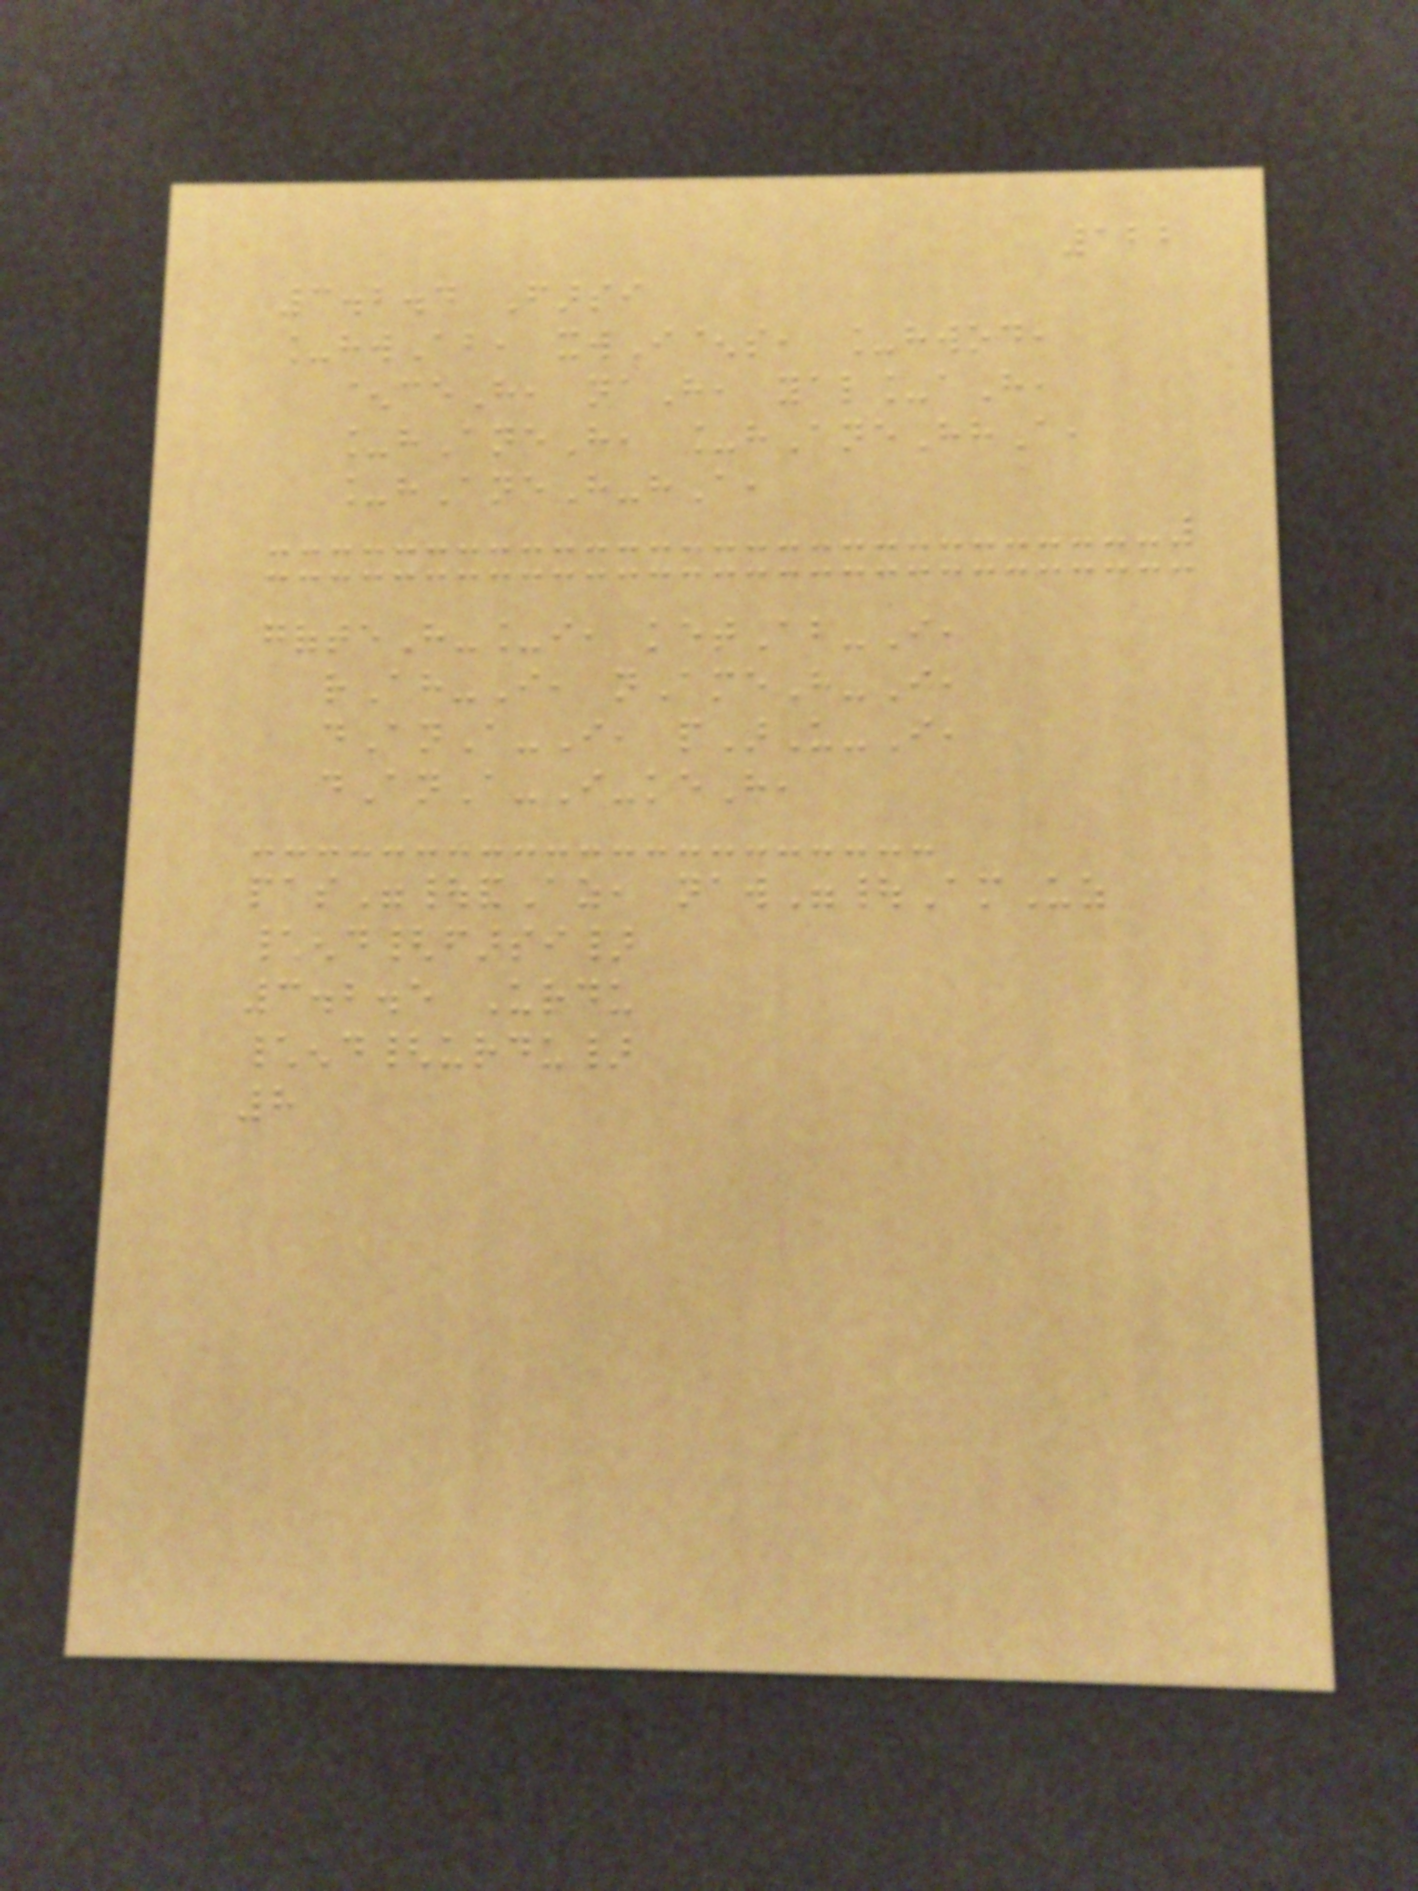122
3.2.4 Farsi
_hwAb, xwI^s, _hwod,
^ceH, naH, yal_aH,
_hAneH, _hAneHhA,
_hAneH-hA,
gofteH-_i, ketAb-I,
rAh-I, nAmeH-I,
dAnA-I, pArU-I,
dAnA-I-keH,
pas"|andAz, naw"|AmUz
\end{farsi}
3.2.5 Urdu
\end{urdu}
8
